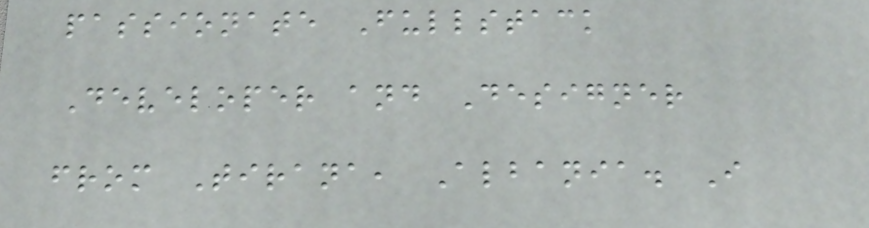passionate Fullstack
Developer and Designer
from Tirana, Albania. I
